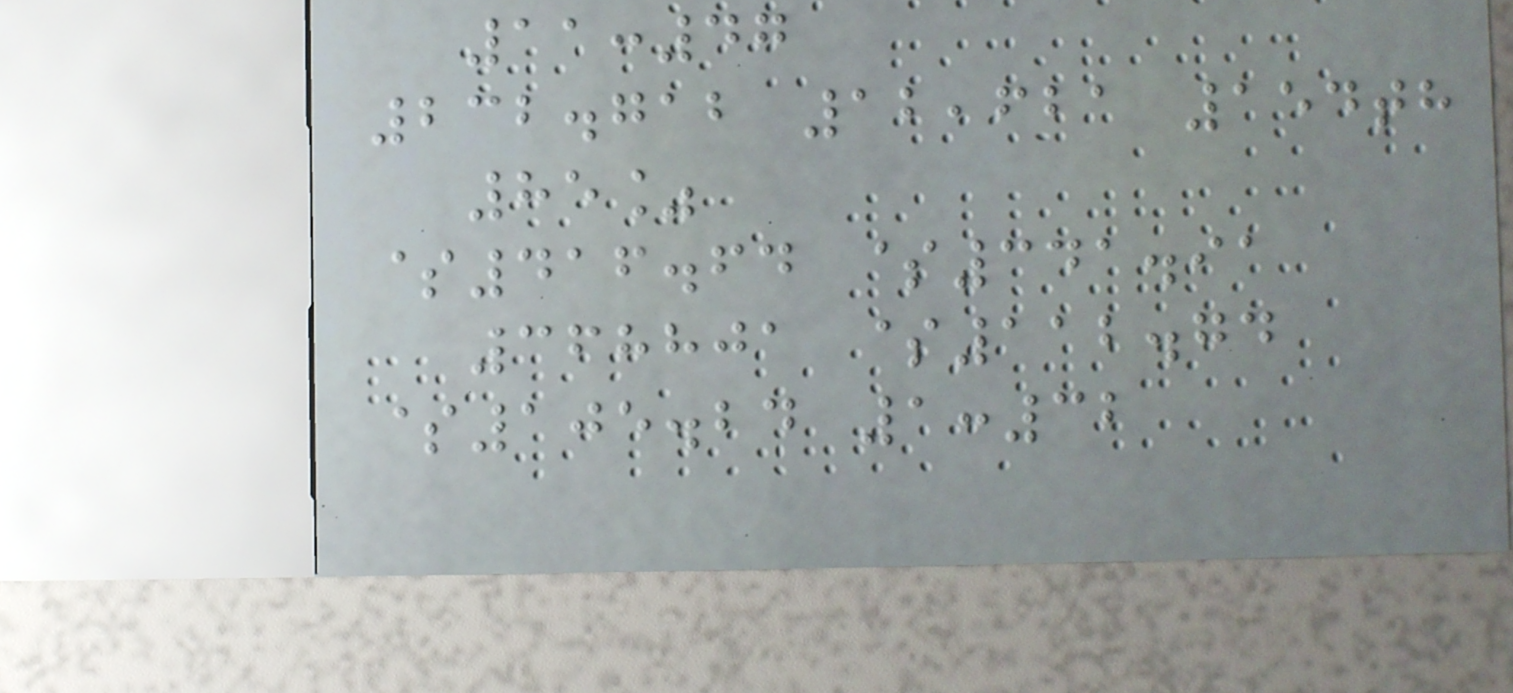11:47
232.712 12,621 154th
85%
$416.64 $341.91
368801 $112.74
$105.24 1:32
